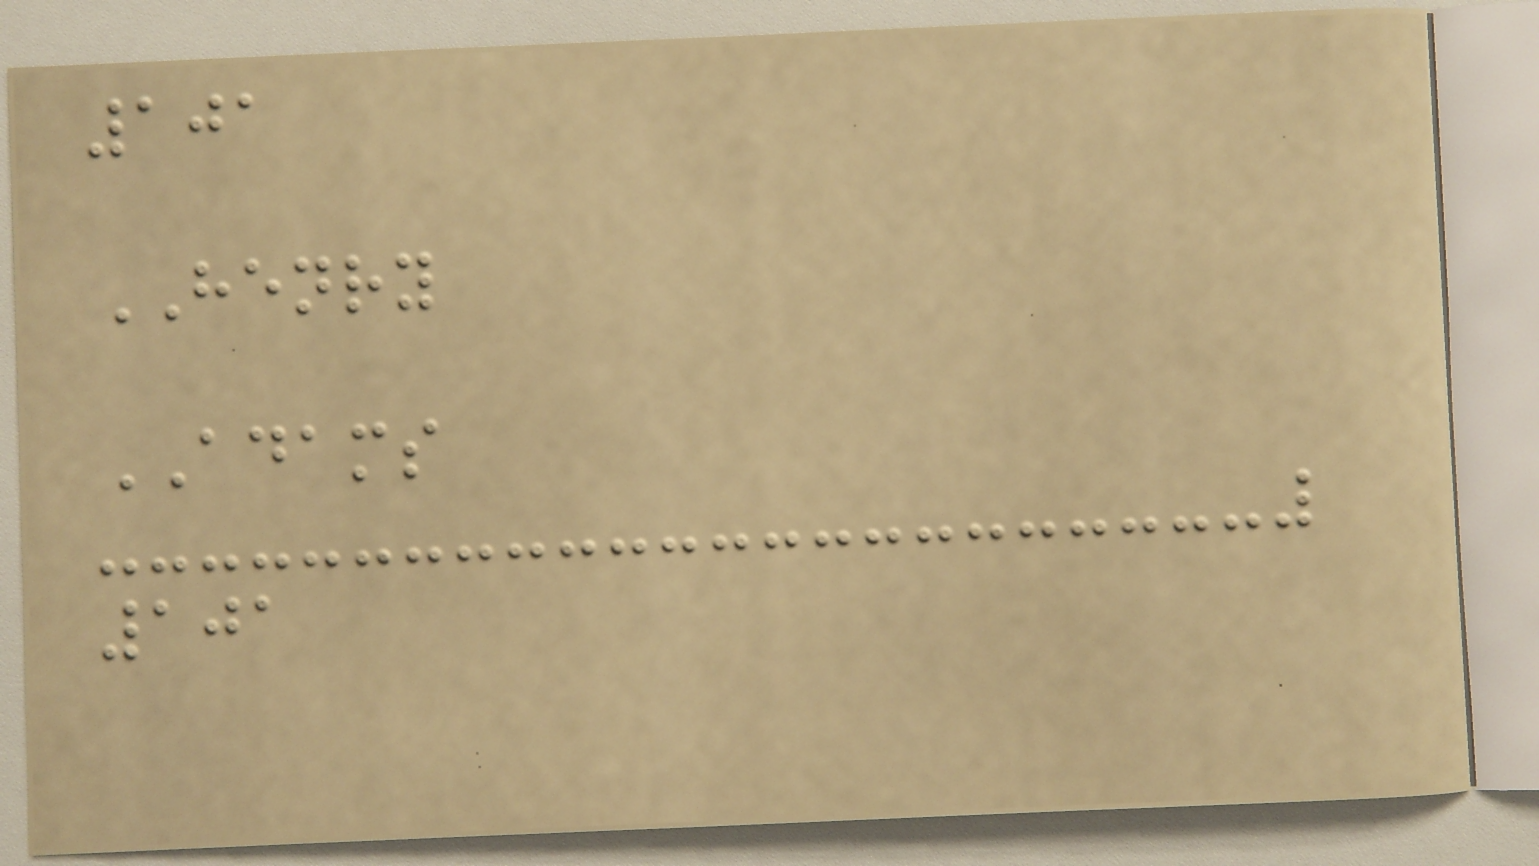101
HENRY
ADAMS
101
